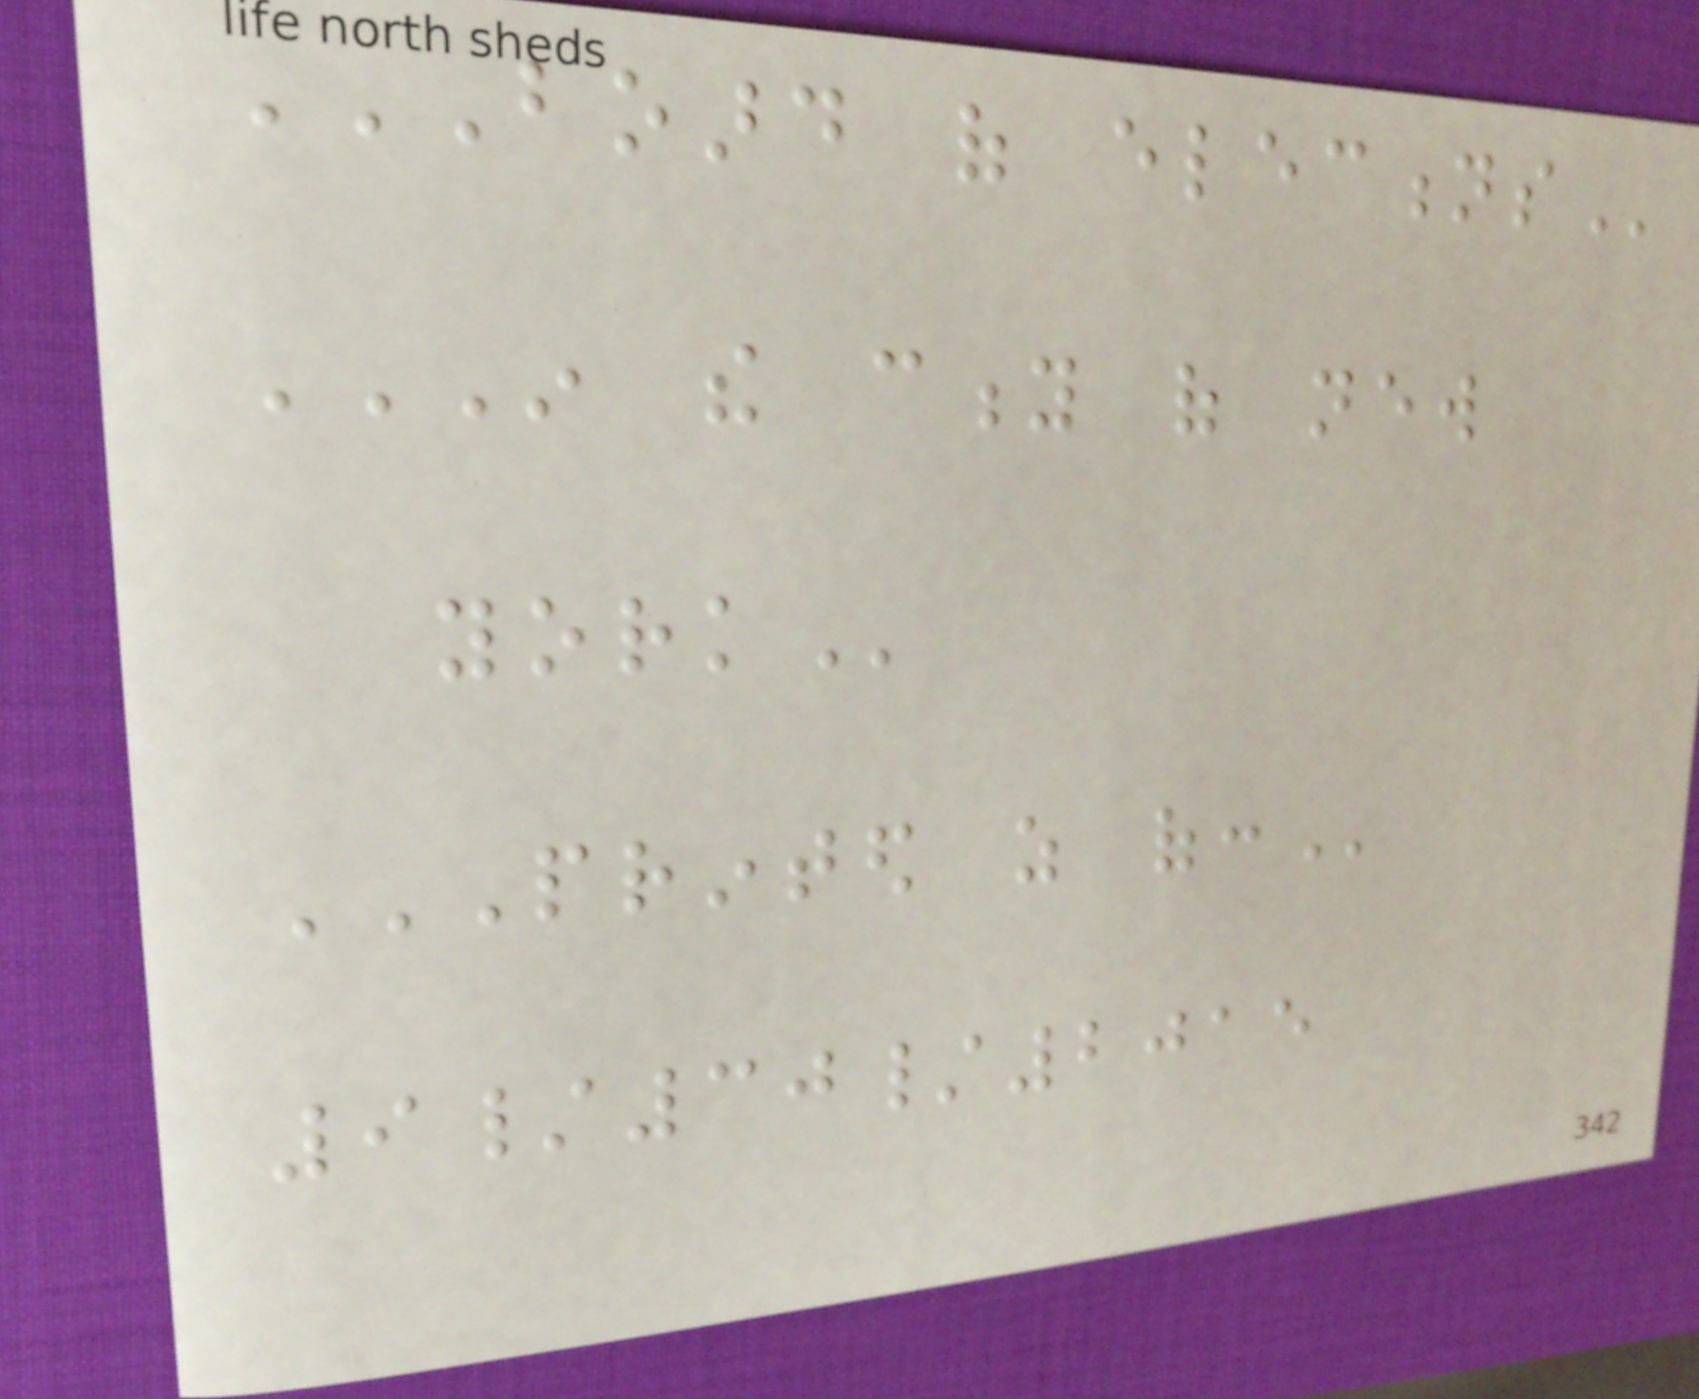BOARD OF ELECTIONS
IN THE CITY OF NEW
YORK
PRINTED AS OF:
9/30/2015
